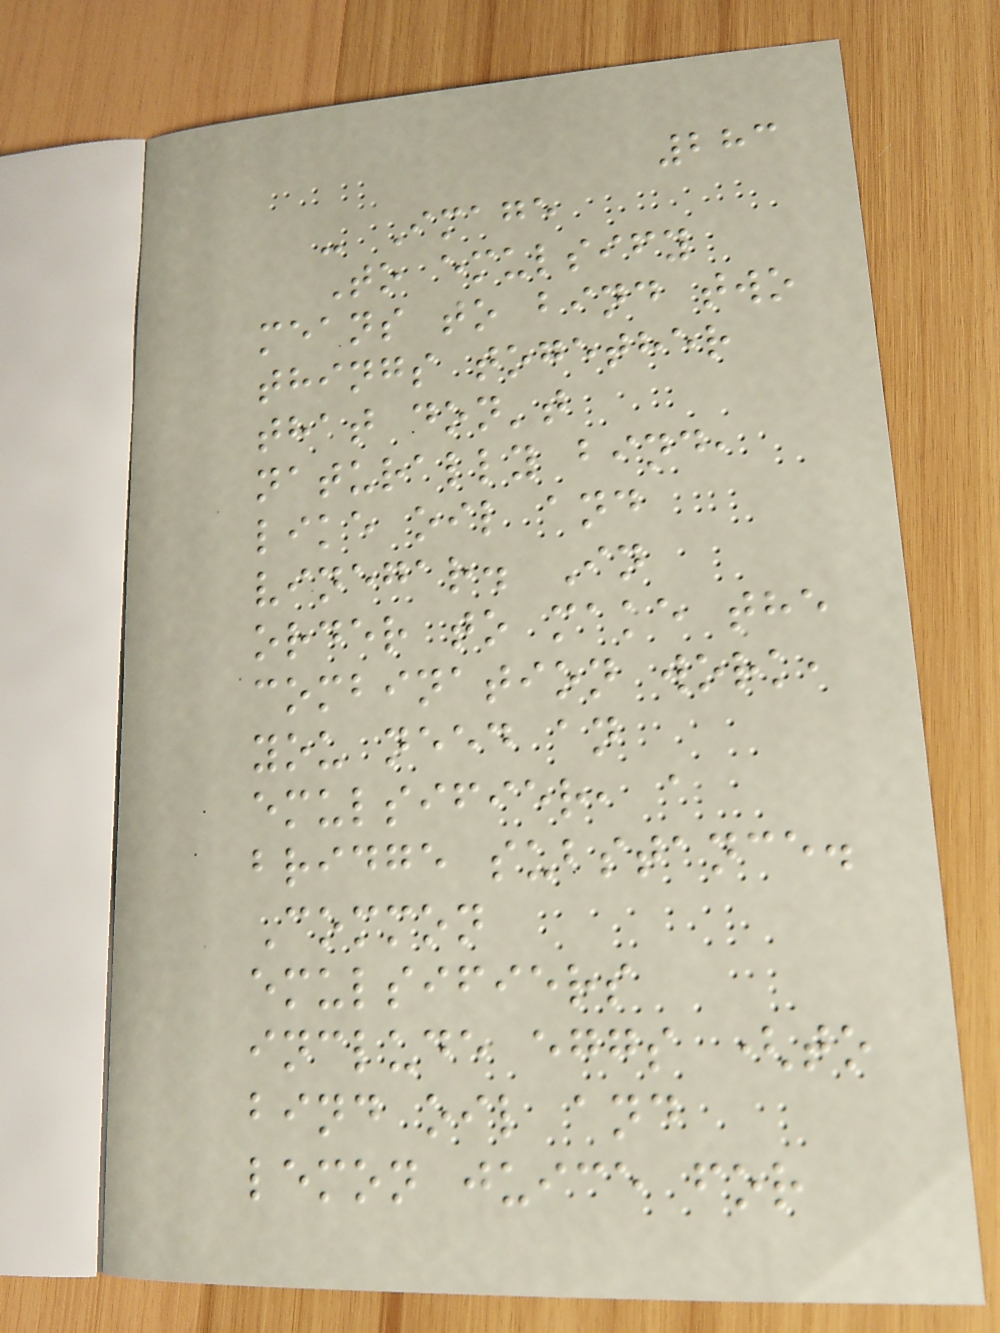283
- Image
To emulsify
means to bind two
things together
that don't
naturally bind,
like oil and
vinegar. In
order to make the
combination work,
you need an
emulsifier, a
bridge substance.
Common
emulsifiers
include eggs (to
bind oil and
lemon juice for
